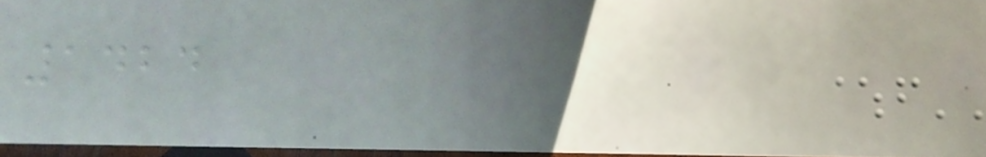1424
